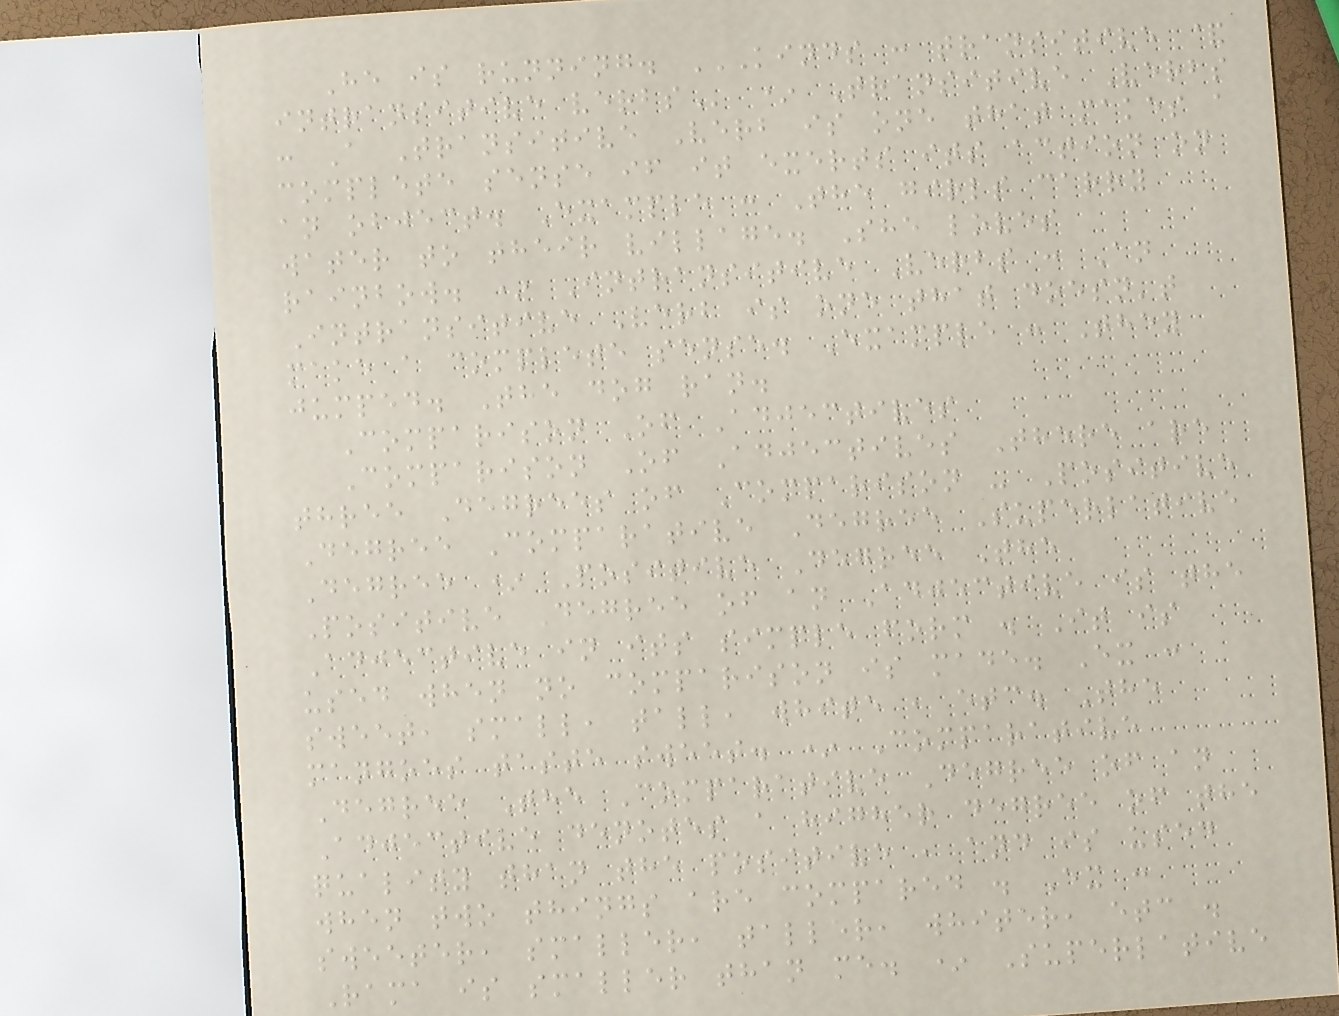He is running. KINDS : TRANSITIVE &
INTRANSITIVE VERBS * Transitive Verbs
: A Transitive Verb is one that makes a
complete sense if it exerts its action on
an object. Example : The girls carry
water to their village. She loves
rainbow. * Intransitive Verbs : An
Intransitive Verb is one that doesn't
make a complete sense. Example : They
jumped. The dog ran.
Comparison Of Adjectives
Comparison Of Adjectives There are
three Degrees of Comparison - Positive
Degree Comparative Degree Superlative
Degree * Positive Degree The
Positive Degree of an Adjective is the
Adjective in its simple form . It is
used when no comparison is made. Ex :
sweet, small, tall, white , etc. The
mangoes taste sweet. * Comparative
Degree The Comparative Degree of an
Adjective denotes a higher degree of the
quality than the positive , and is used
when two things are compared . Ex :
sweeter, smaller, taller, whiter, etc .
Rama is smaller than me. * Superlative
